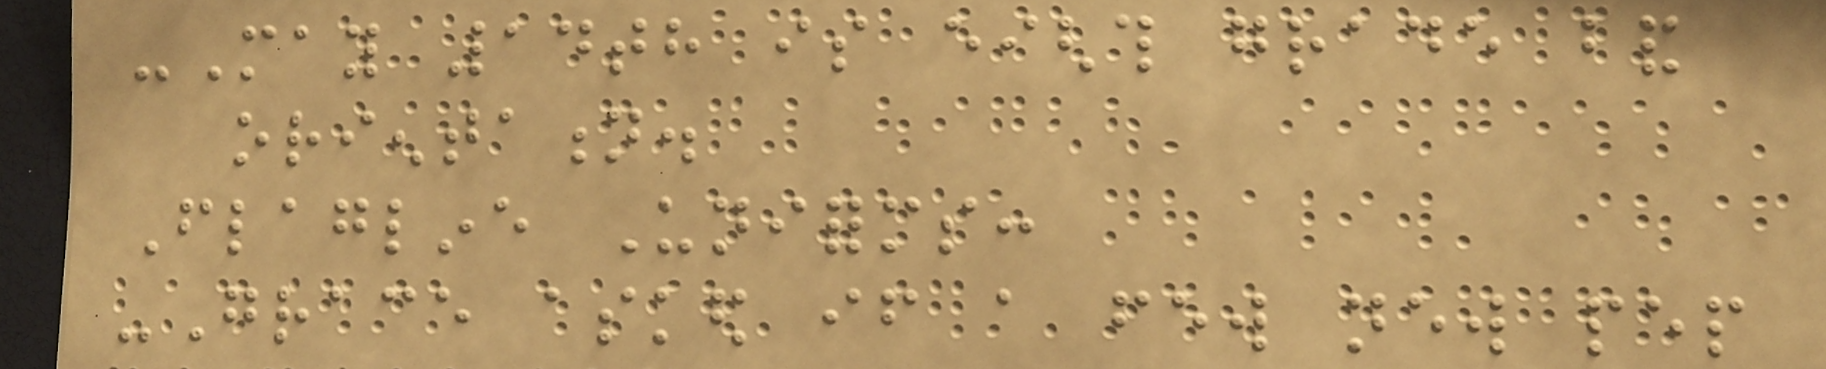-May 14th is eighth grade band
orientation.
Flagline Uniforms:
-Grace asked if a few new pep
